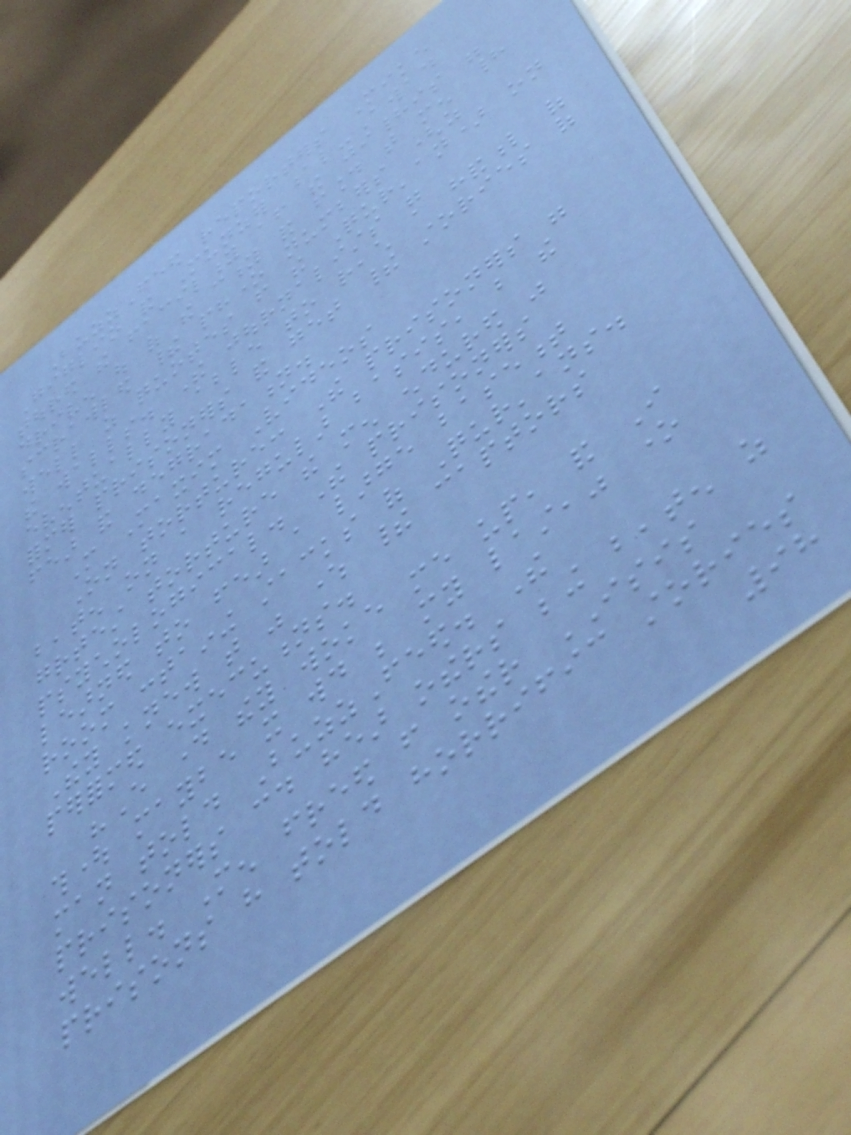BuzzFeed reporters Mike
Giglio and Munzer al-Awad
toured the facility after the jihadis were
driven out of the city and found that men had
scrawled their phone numbers (as
well as quotes from the Qur'an) on
the walls. The journalists were
eventually able to reach a handful of
former prisoners and get their stories of
fear and degradation.
More Maxim Videos
On torture: The prisoners were
beaten on a regular basis, but the
greatest torture the men endured was
psychological. The prisoners
learned to fear a large basement
room containing stacks of Qur'ans.
They knew that was where their captors
performed executions.
"Every day they woke me up, and I
thought maybe it would be my last," one
man told BuzzFeed. The
prisoners could hear others being beaten as
well. Men freed from other ISIS
prisons have told horrific stories
98
